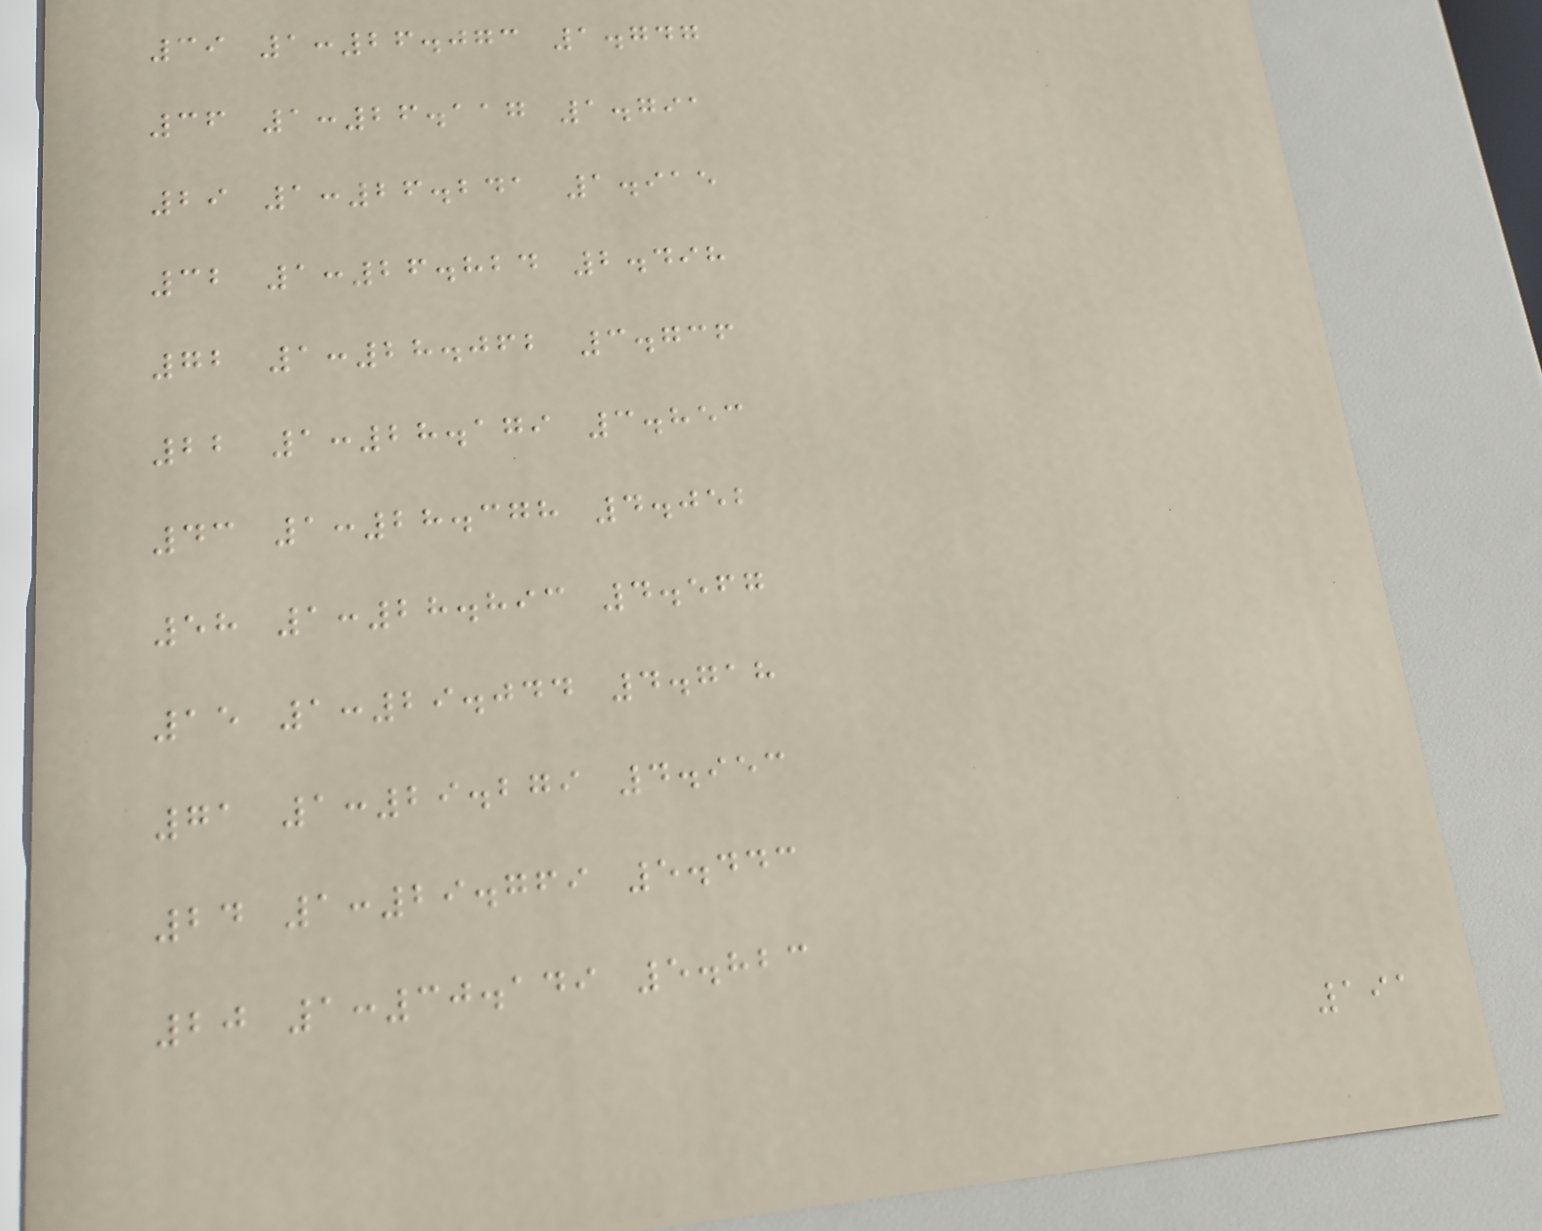39 1:26.073 1.747
36 1:26.117 1.791
29 1:26.241 1.915
32 1:26.824 2.498
72 1:28.062 3.736
22 1:28.179 3.853
43 1:28.378 4.052
58 1:28.893 4.567
15 1:29.044 4.718
71 1:29.279 4.953
24 1:29.769 5.443
20 1:30.149 5.823
191
